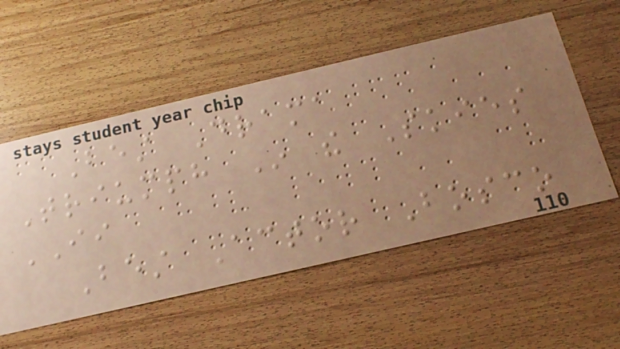Best Drama
Triumph In the Skies
II
Best Actor Bosco
